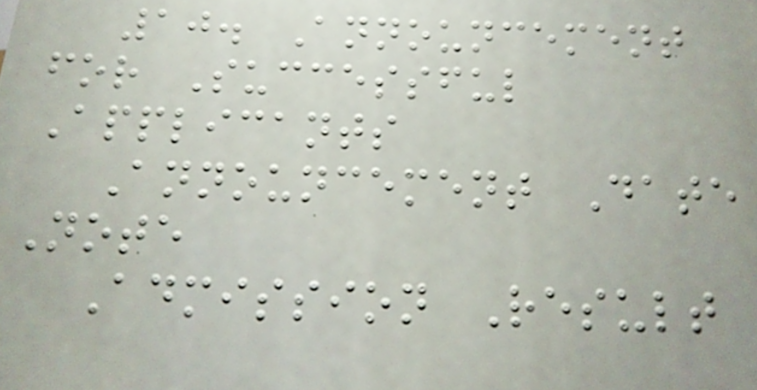10. Announcement
for Successful
Applicants
Announcement Date
Note
Admission Result
